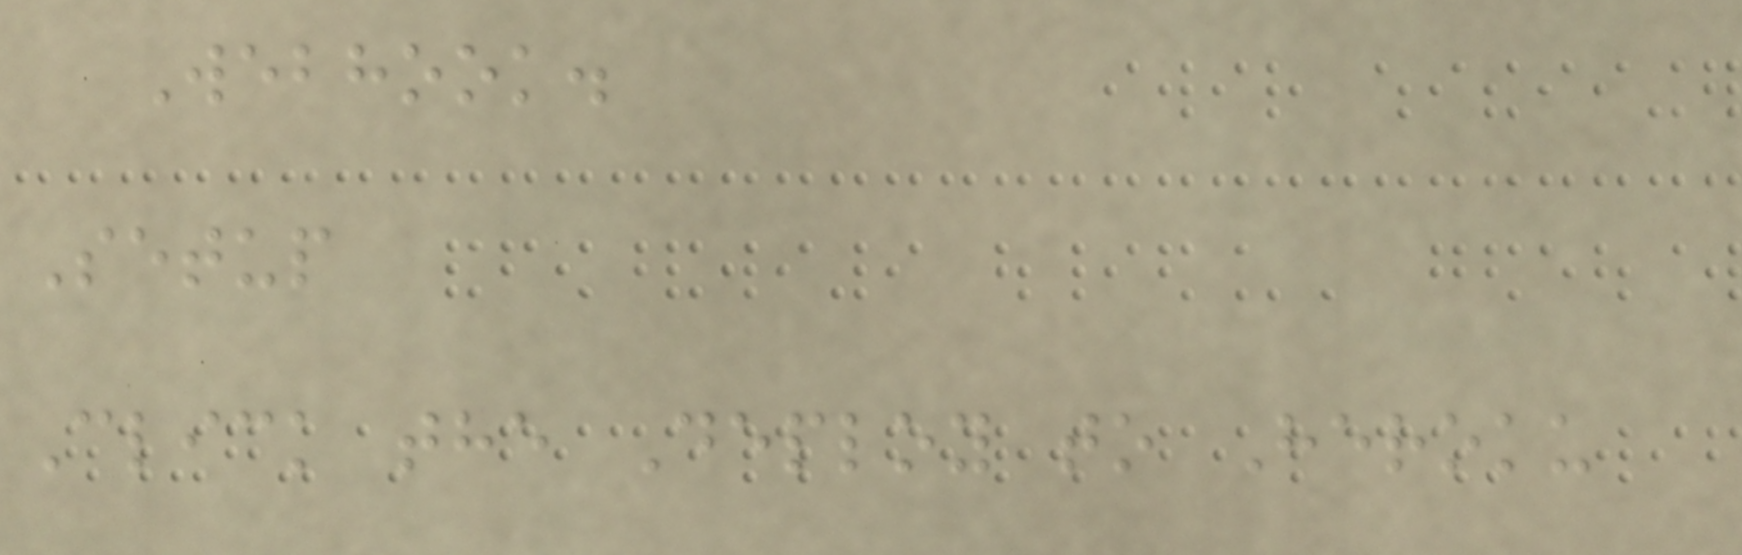Webhook.
Setup
Click the Deploy to Heroku
